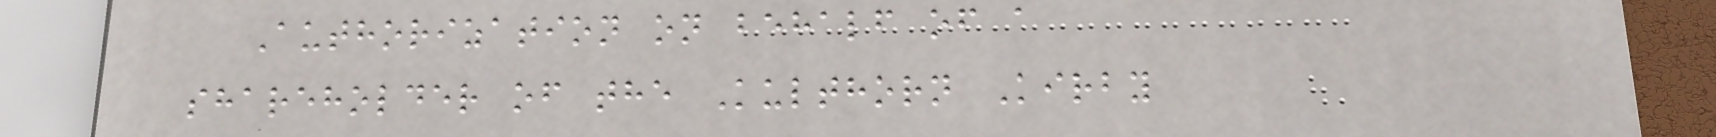Authorization on behalf of a
shareholder of the Kulthorn Kirby
